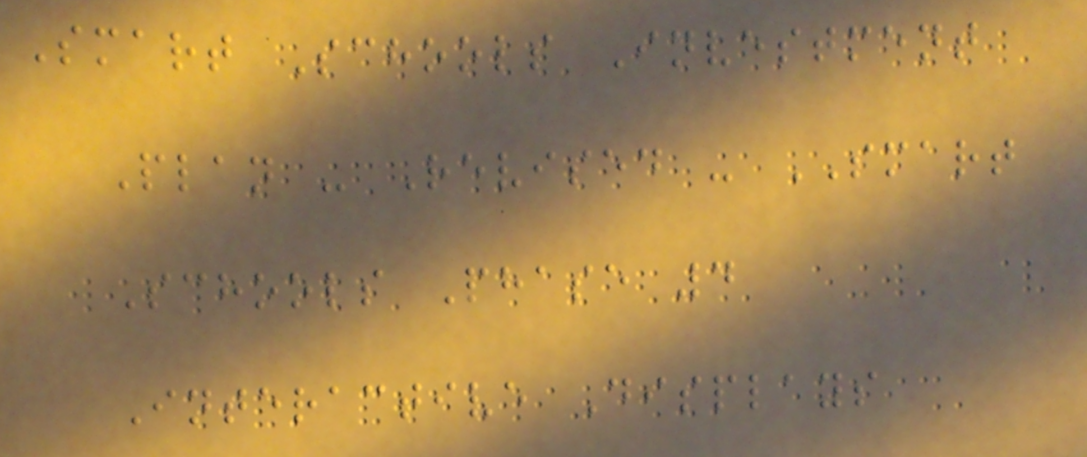Smart Schools Investment
Plan - Revised - SMART
Schools Phase 4
Interactive Displays
